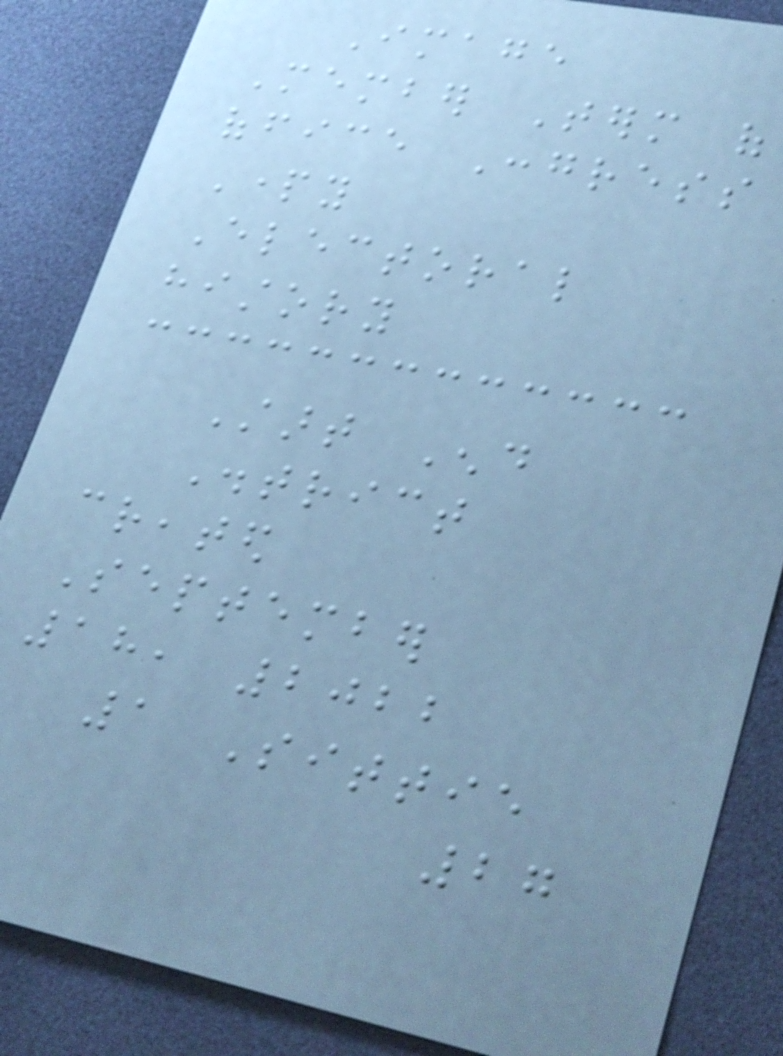Image
Member Term of
office Congress
Party
Electoral
history
Start End
District
created
September
18, 2022
1 Sittie
27
